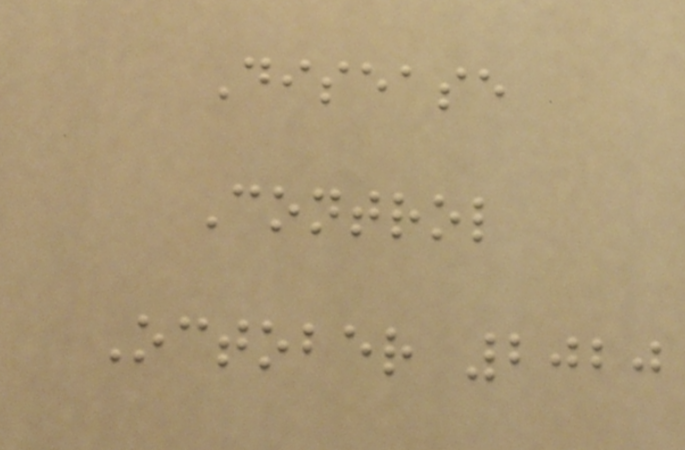Disease
Control
October 2020
